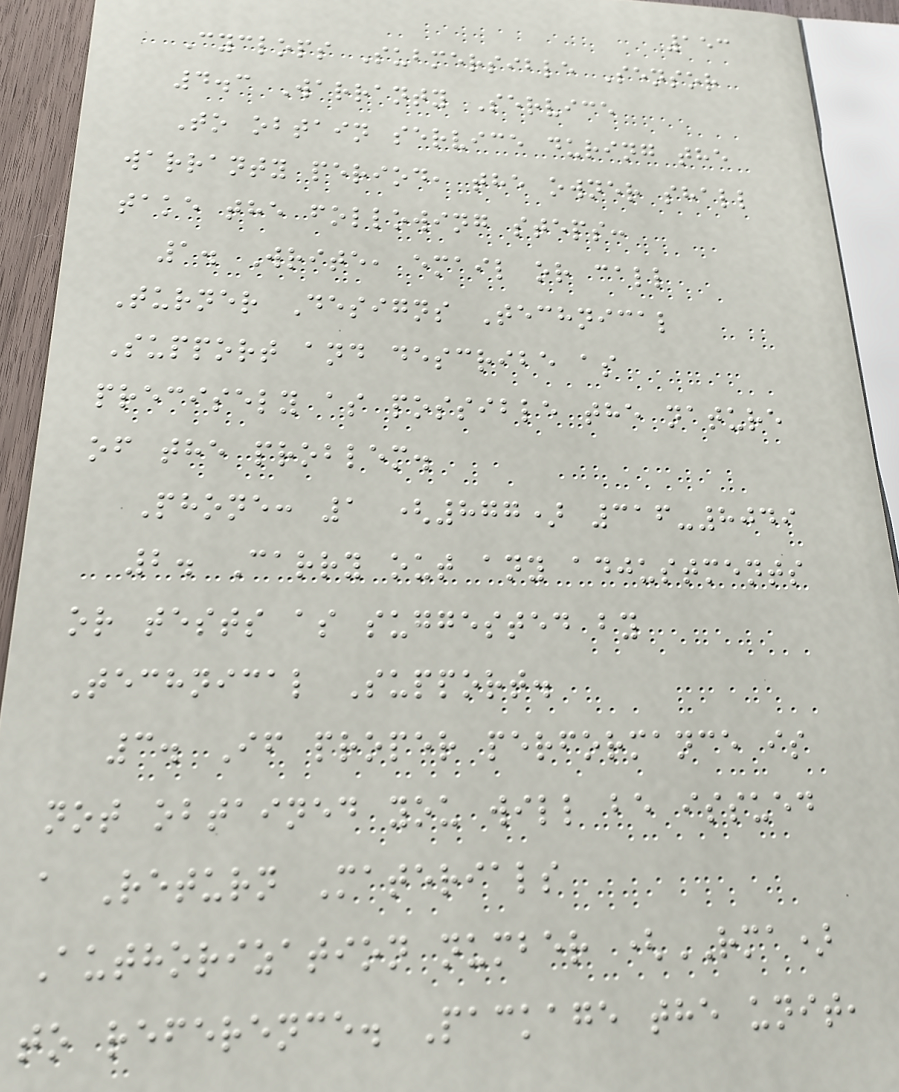153
Cyclops Submersible Sensor
4.3 Warranty Service
To obtain service during the
warranty period, the owner shall
take the following steps:
1. Write, email or call
Turner Designs Technical
Support and describe as
precisely as possible the nature
of the problem.
Phone: 1 (877) 316-8049
2. Carry out any adjustments
or tests as suggested by
Technical Support.
3. If proper performance is
not obtained you will be issued
a Return Materials
Authorization number (RMA)
to reference. Package the unit,
